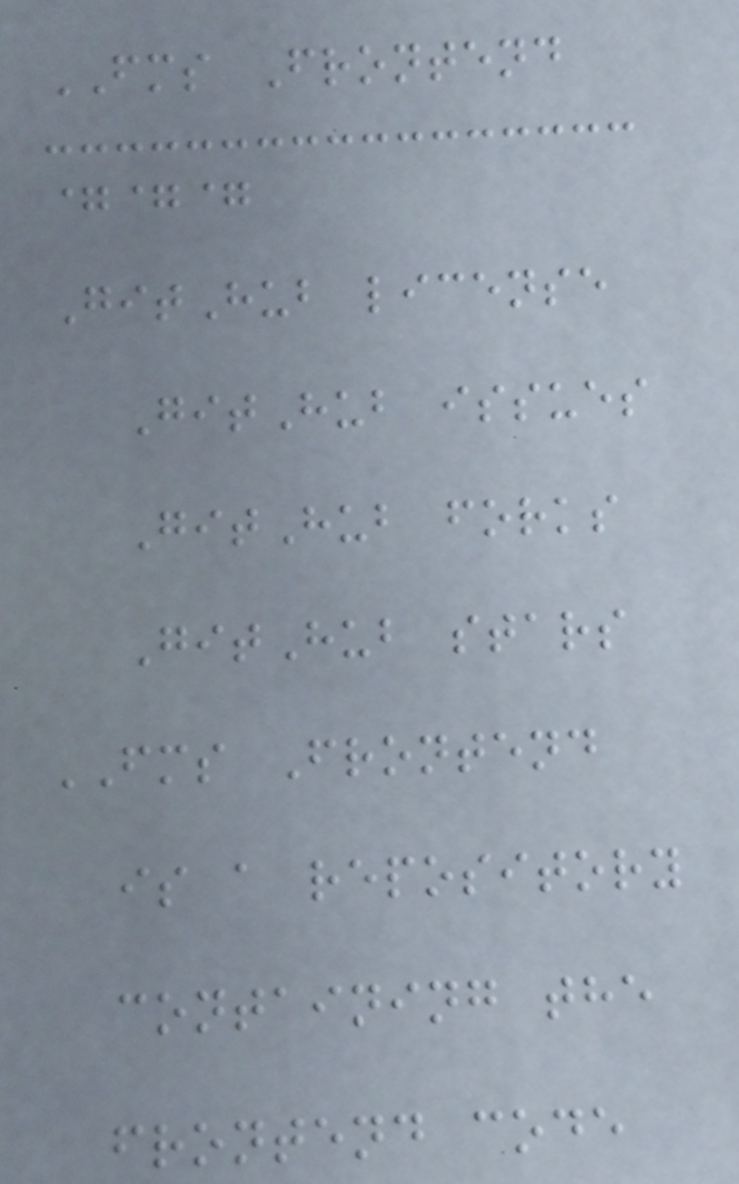FMS Frontend
===
GitHub license
GitHub issues
GitHub forks
GitHub stars
FMS Frontend
is a repository
containing the
frontend code
